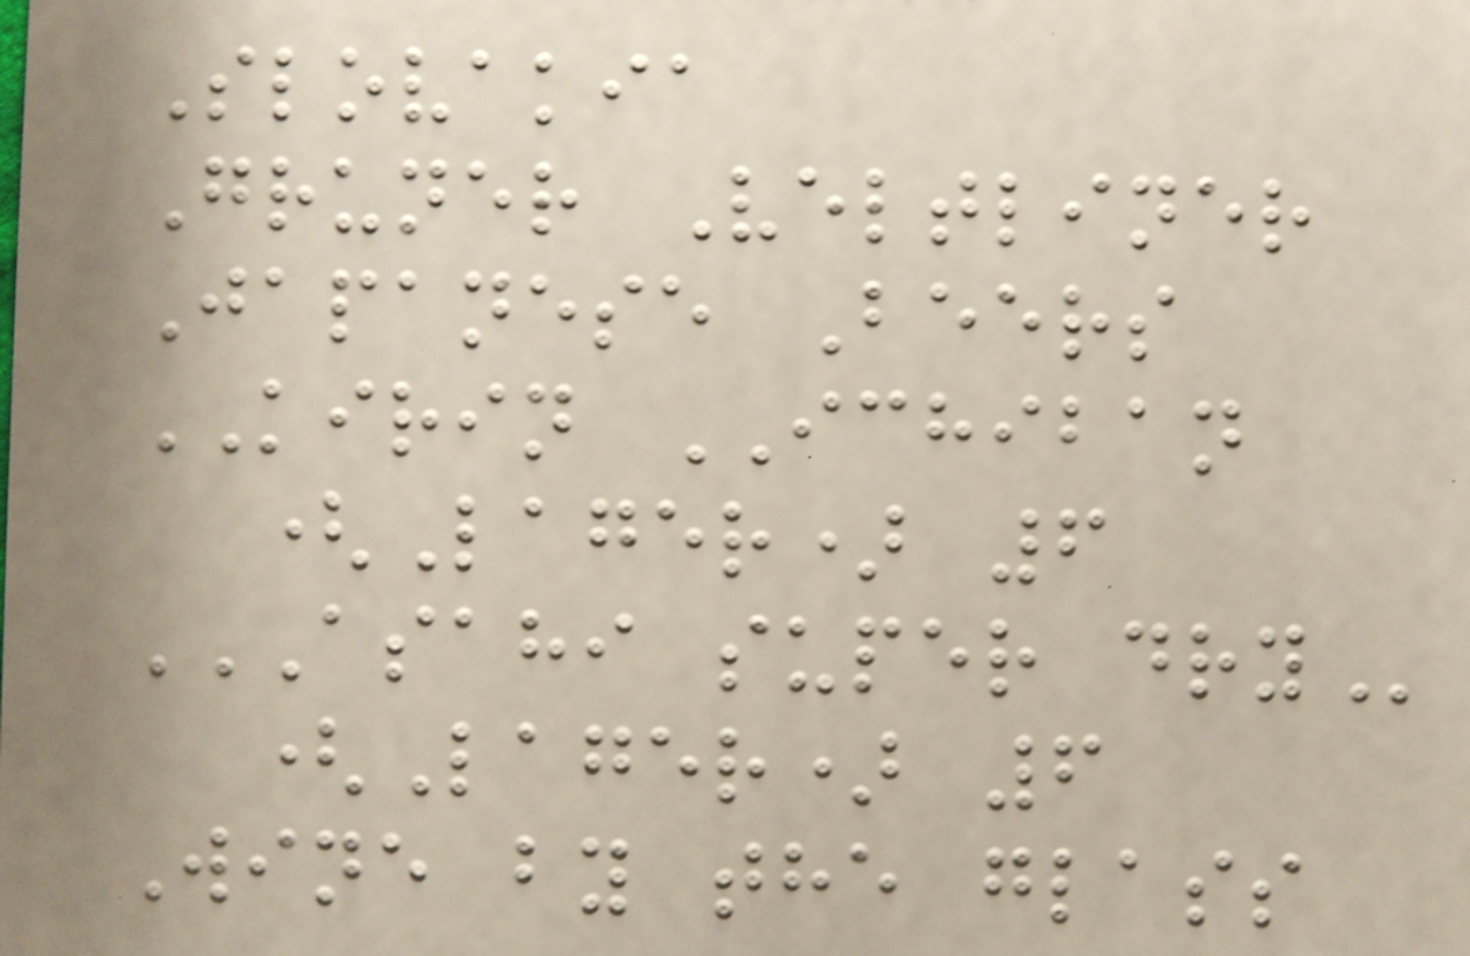Slovakia
Gruner Veltliner
Japanese Beers
KIRIN ICHIBAN
(Lager) 6
ASAHI SUPER DRY
(Lager) 6
Wine by the glass
